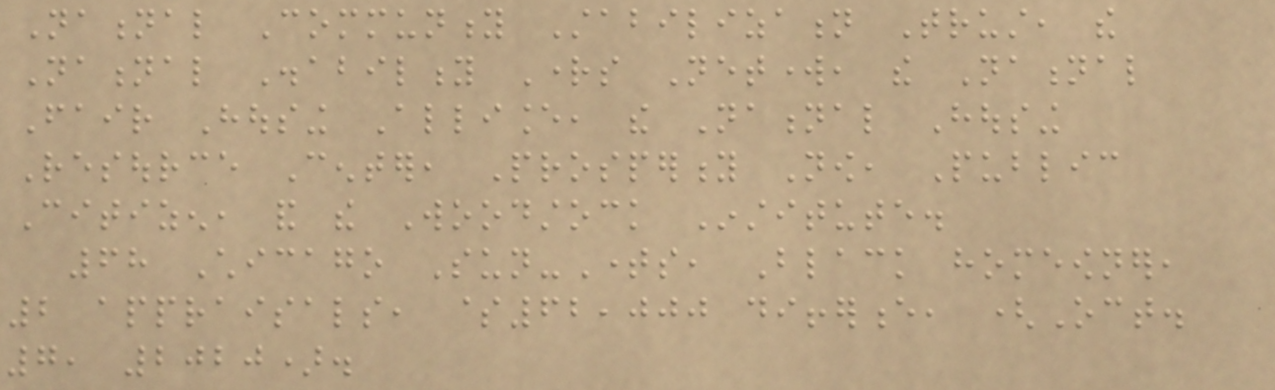National Community Stabilization Trust, the
National Disability Rights Network, the National
Fair Housing Alliance, the National Housing
Resource Center, Prosperity Now, Public
Citizen, and the Woodstock Institute.
68 Chicago Sun-Times, Black homeowner,
2 appraisals, $62,000 difference, (Oct.
7, 2020).
